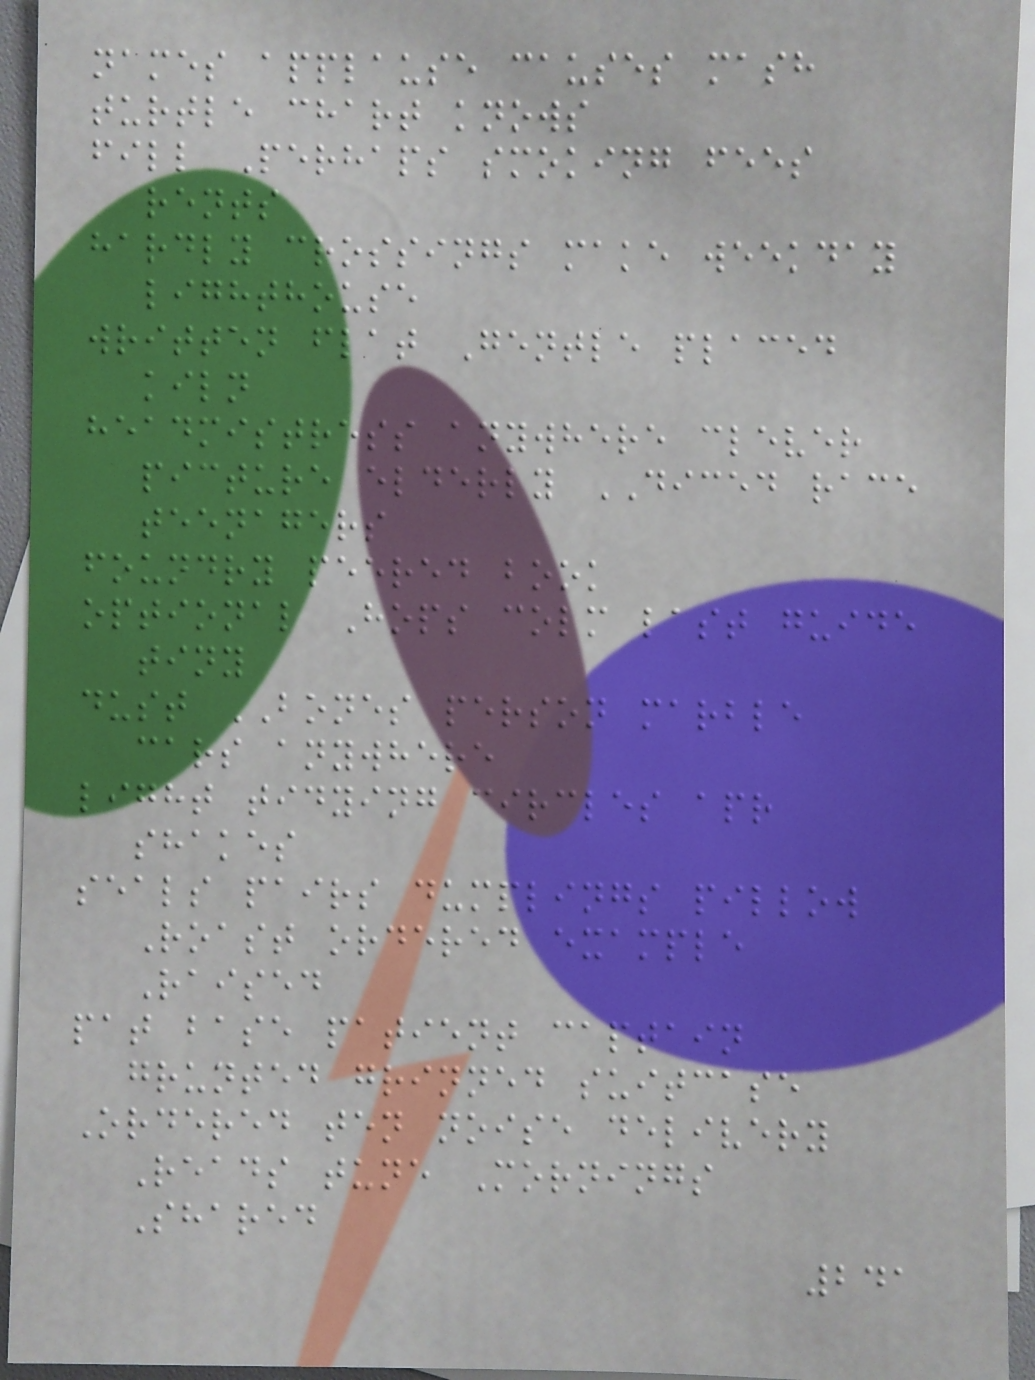names applause causes mash
turtle chart knows
fill Perhaps smoking fees
rents
hardly crossings make weekday
lighthouse
written flat Gentle placed
kiln
headmistress anywhere clever
picture elderly DICED race
teenagers
foundry peered book
optional Hops colm last guide
tiny
dust BONES person marble
cars anywhere
light tidying circles apr
shakes
seals pairs dumplings pillow
Roast ordered example
Raised
pat base patient captain
grunted grinned suitcase
Ordered ten noise delivery
Reads tune Mornings
Shared
241
